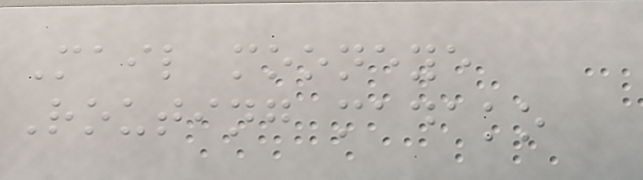Mail mooneye
Routing madako
